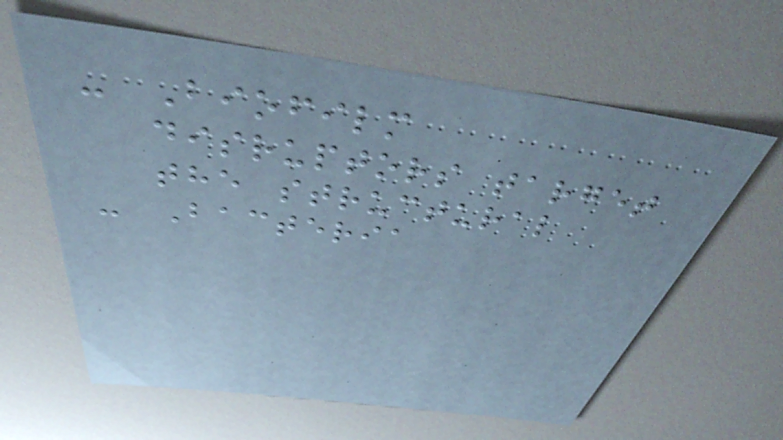- Biofilm
disruptors target
the structural
- Bacteria
